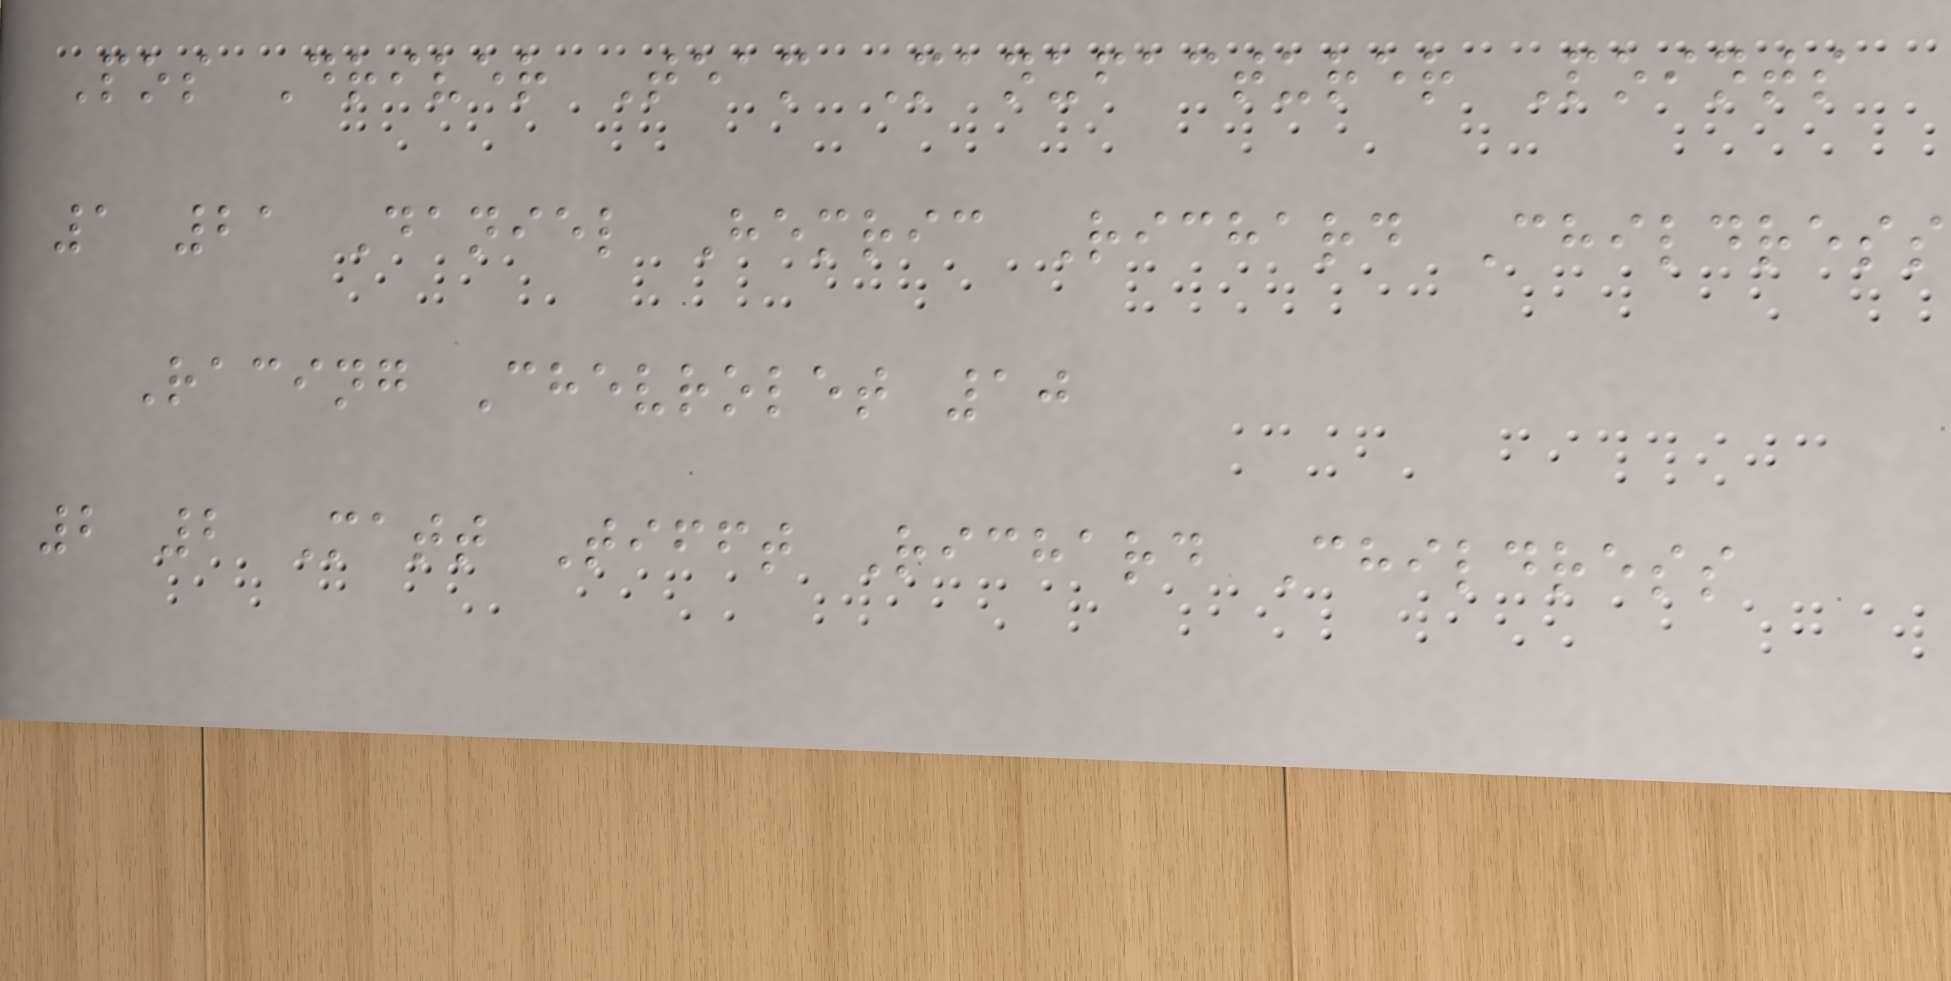Pos Driver Team Manufacturer Points
1 21 Daniel Hemric Richard Childress
Racing Chevrolet 10
2 2 Matt Tifft Richard Childress
